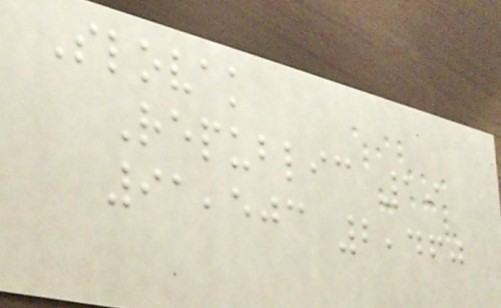Slovak
Republic 19
91,503 2,460
